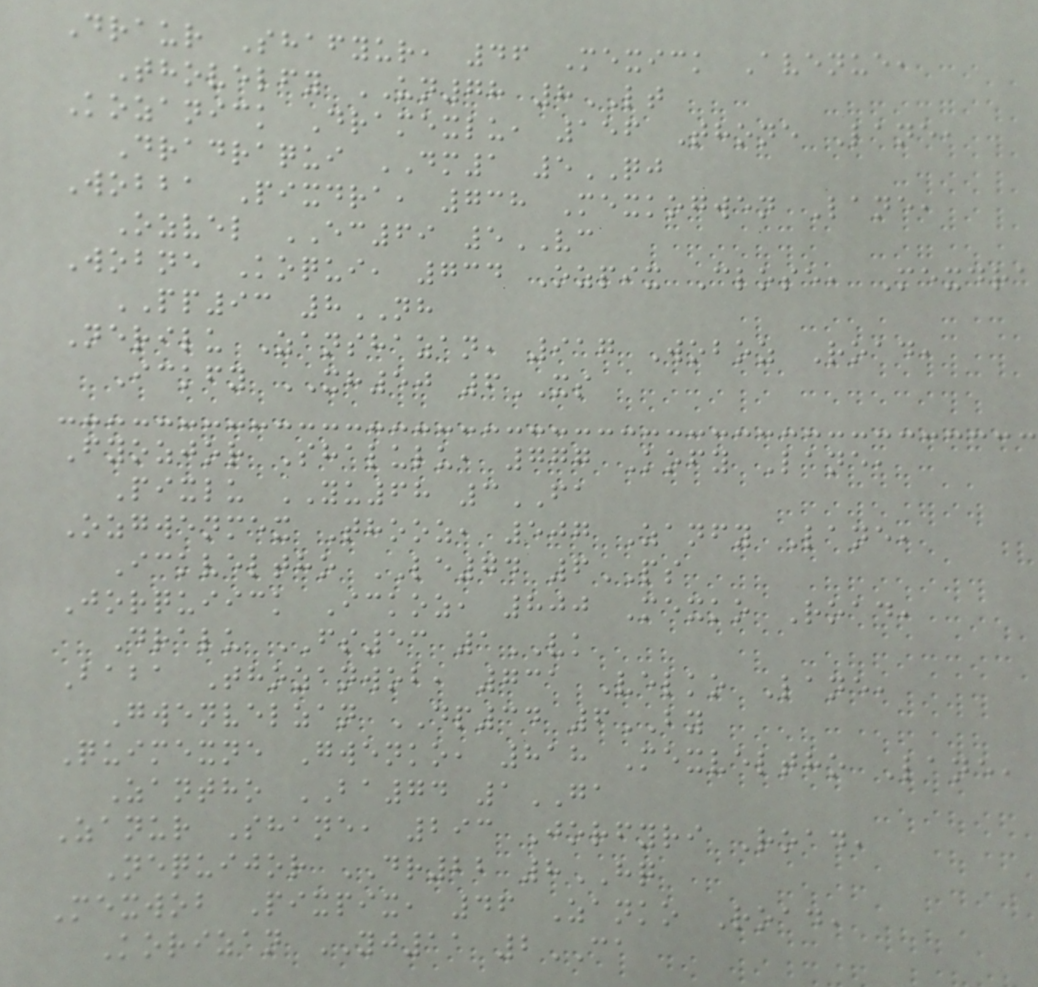Draur Shafyur, 46 Mexick Avenue,
Thovelfy UN78 8LT
Kozanick Dramexlu, 156 Thone Lane,
Dradraqui DM1 5QJ
Wobba Pixdra, 738 Mexkogwen Lane,
Ozvel EC69 5VC
Wobne Koqui, 734 Ozpix Close, Mexdra
PP93 8NH
Nerilu Zanshazan, 917 Woboz Road,
Ickfy XH50 6XS
Fyozjor Shalulu, 777 Kofy Lane,
Pixlu YU68 3FA
Ozgwenmex Thooz, 507 Zanfy Lane,
Ickveltho LE74 6PS
Jorquiick Ickoz, 800 Mexko Road,
Dralu FS53 1VK
Baba Thozanwob, 731 Velko Lane,
Gwenvelzan DP34 6BY
Quimexne Gwenko, 818 Mexveltho Lane,
Zantho BA74 1GA
Zanur Shane, 293 Jorfyri Road,
Nequijor DR22 8HQ
Mexwob Pixpix, 46 Zanko Road,
Korizan YJ11 2CA
